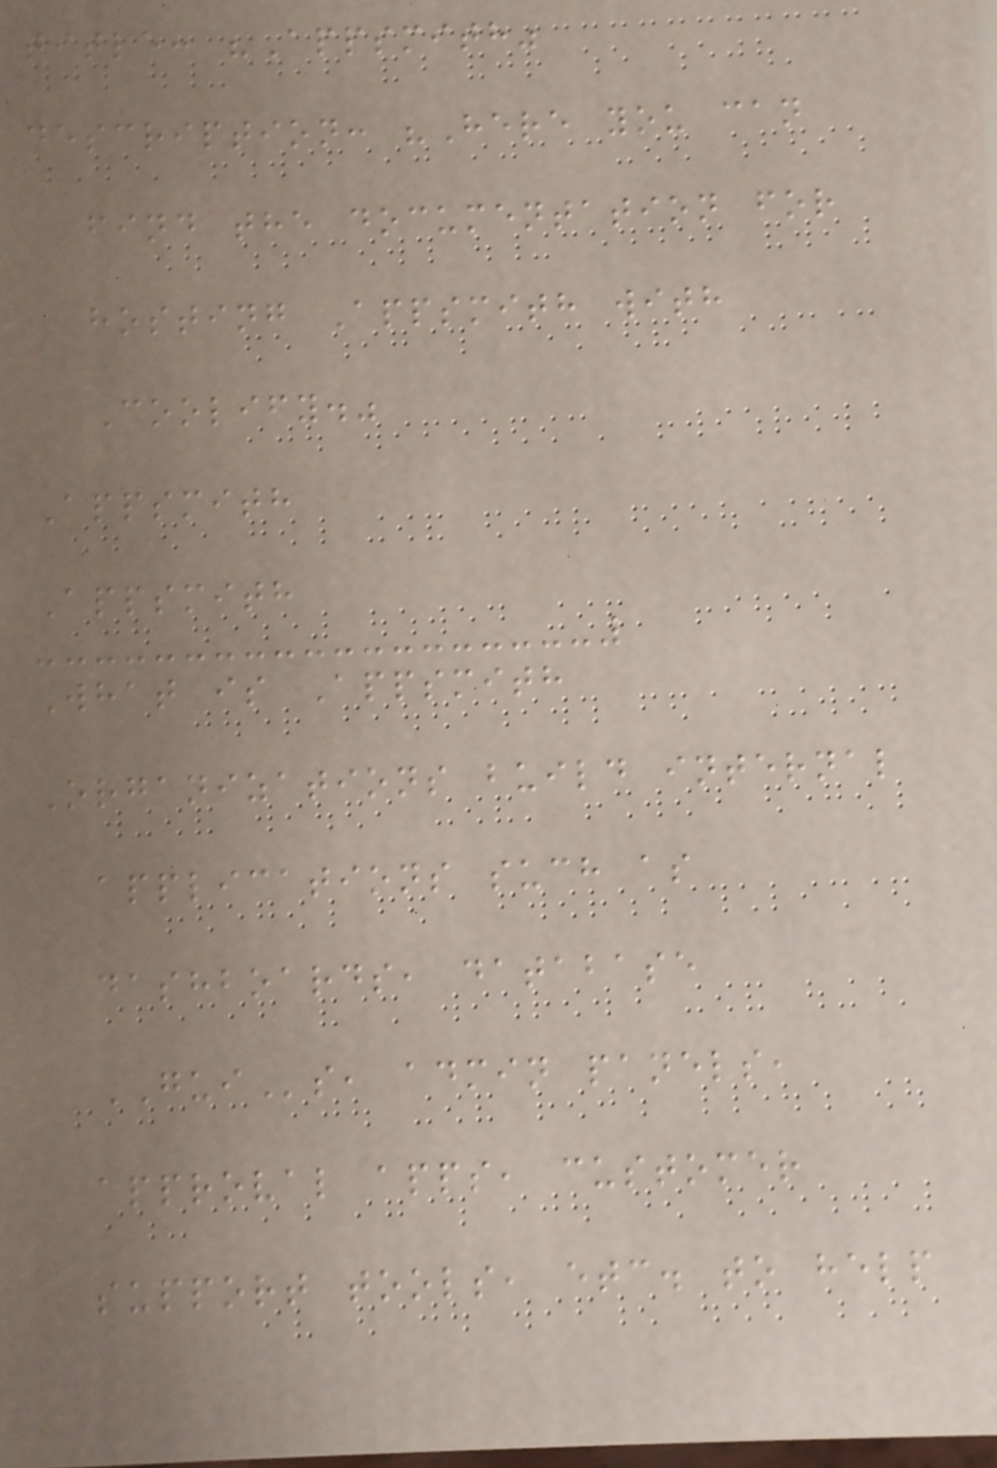title: "Appsmith"
description: "Here you can
find the documentation for
hosting Appsmith with
Coolify."
Appsmith
Appsmith
What is Appsmith
Organizations build internal
applications such as
dashboards, database
GUIs, admin panels,
approval apps, customer
support tools, etc. to help
